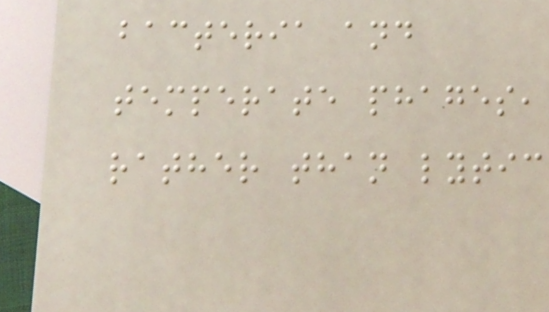bacteria and
temperate phages,
rather than lytic
